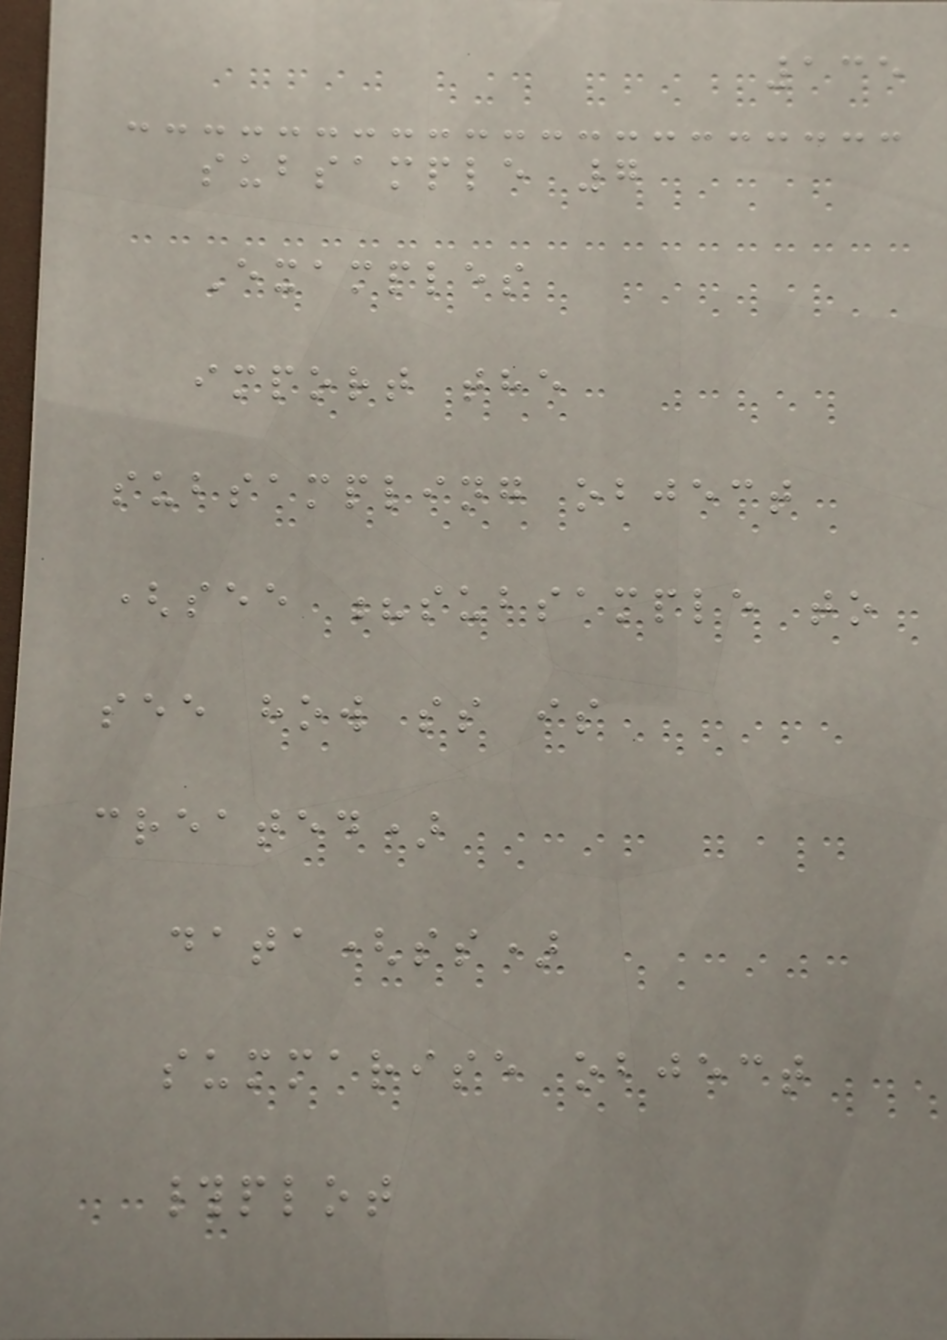135
subsample 7
Examples
import the
subsampling object
(see ?subsample to
see how ss is
created)
data(ss)
summarise object
#plot
